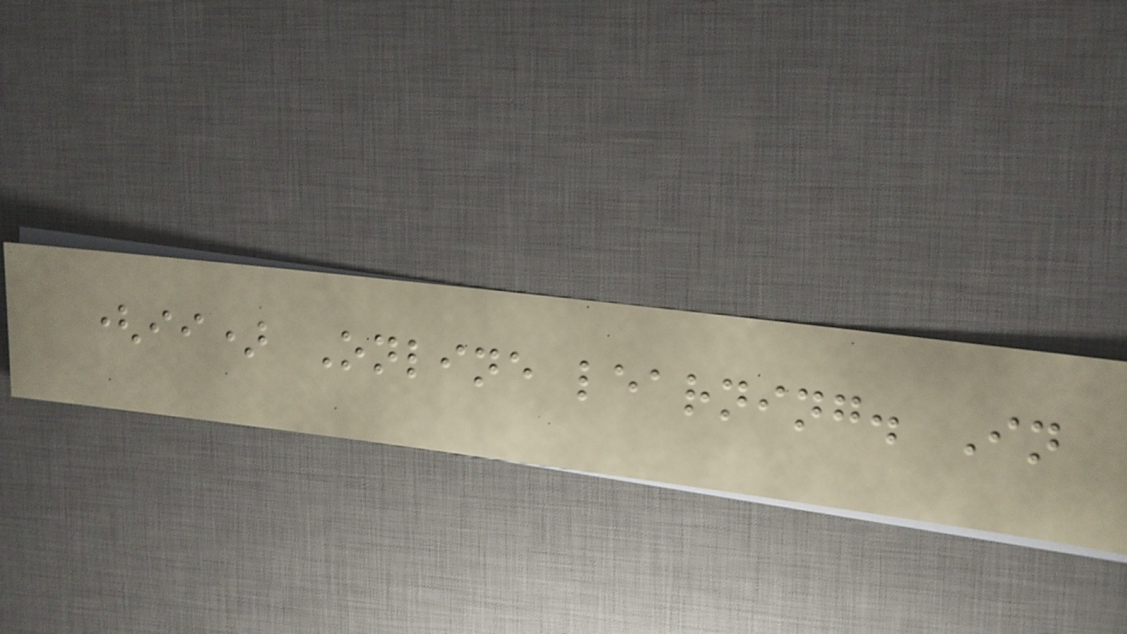(ii) Online learning. In
